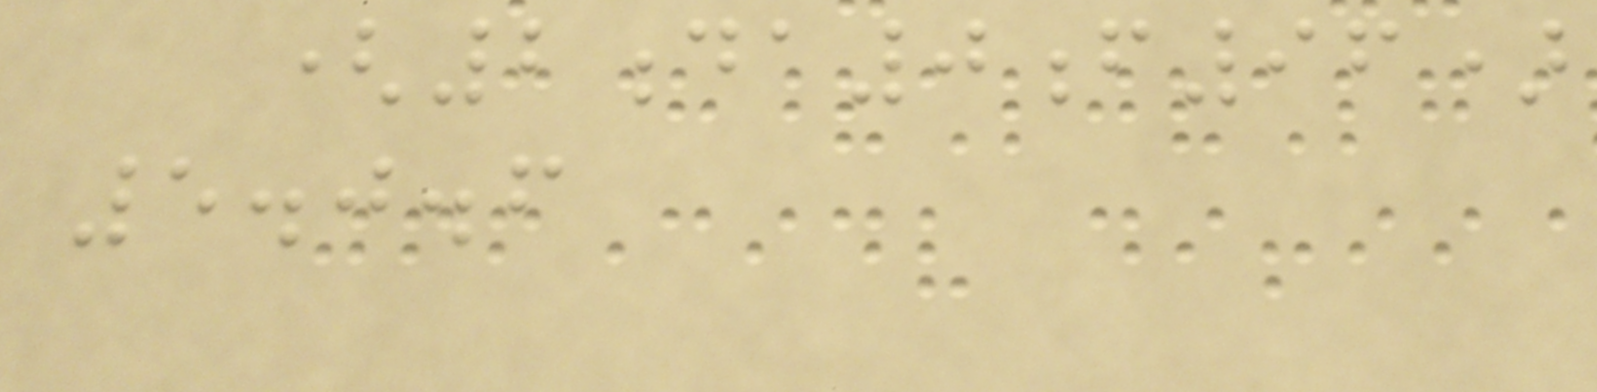(2da0f96)
5.0.6
